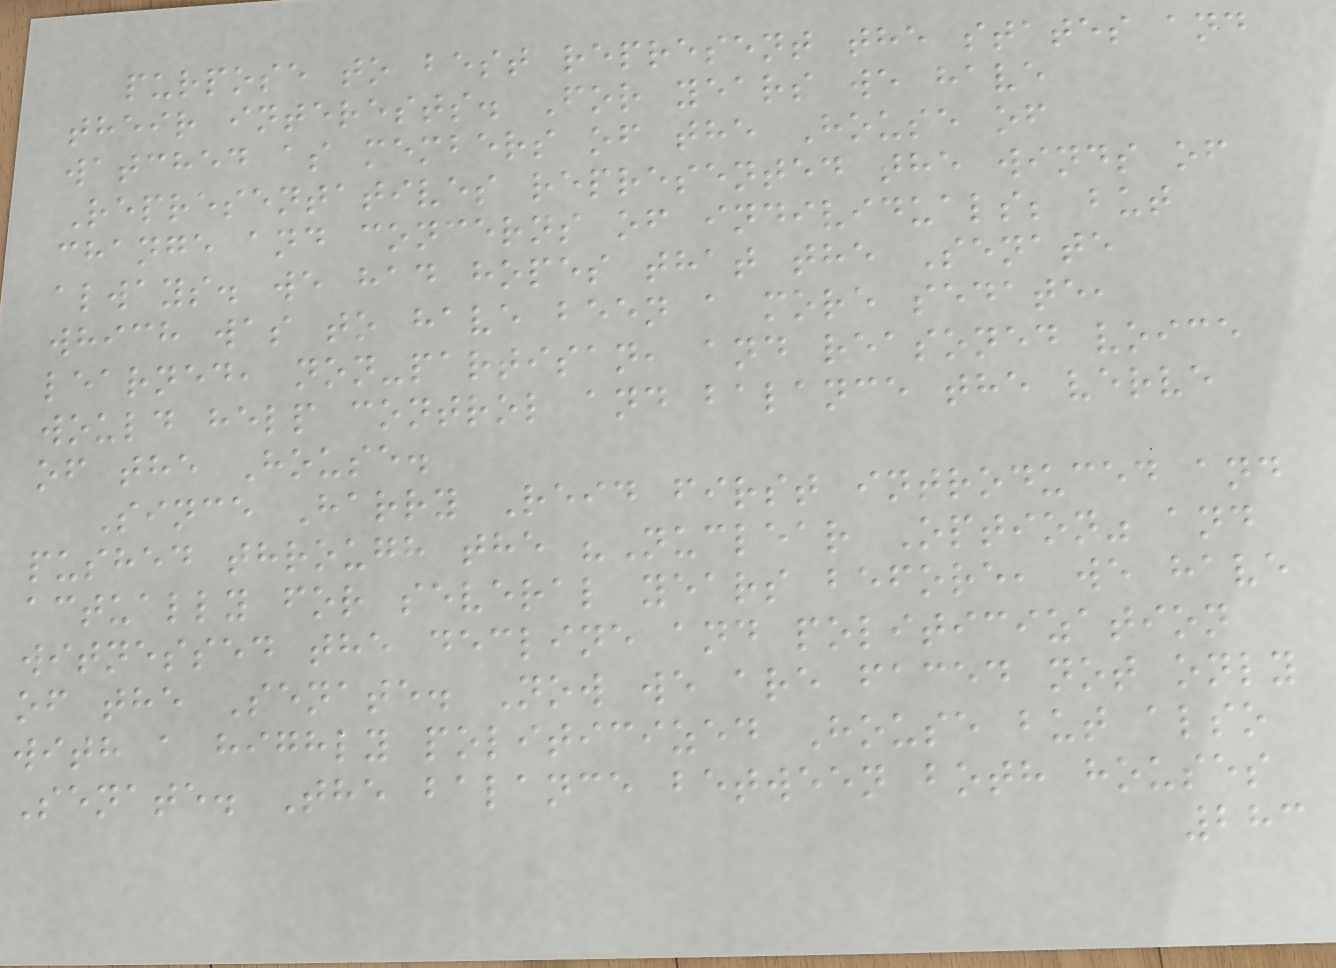purpose to best represent the states and
their interests. For years we have
watched as members of the House of
Representatives represented the winds of
change and concerns of individuals; but
always. we had hopes that the Senate
which was to have been a more sedate,
learned, non-partisan, and reasoned voice
would help control and balance the verve
of the House.
Since Harry Reid first introduced and
pushed through the "Nuclear Option" and
actually for several years before, we have
witnessed the decline and politicization
of the Senate. Now we are faced not only
with a highly politicized House but also
Senate. The balance between both houses
283
